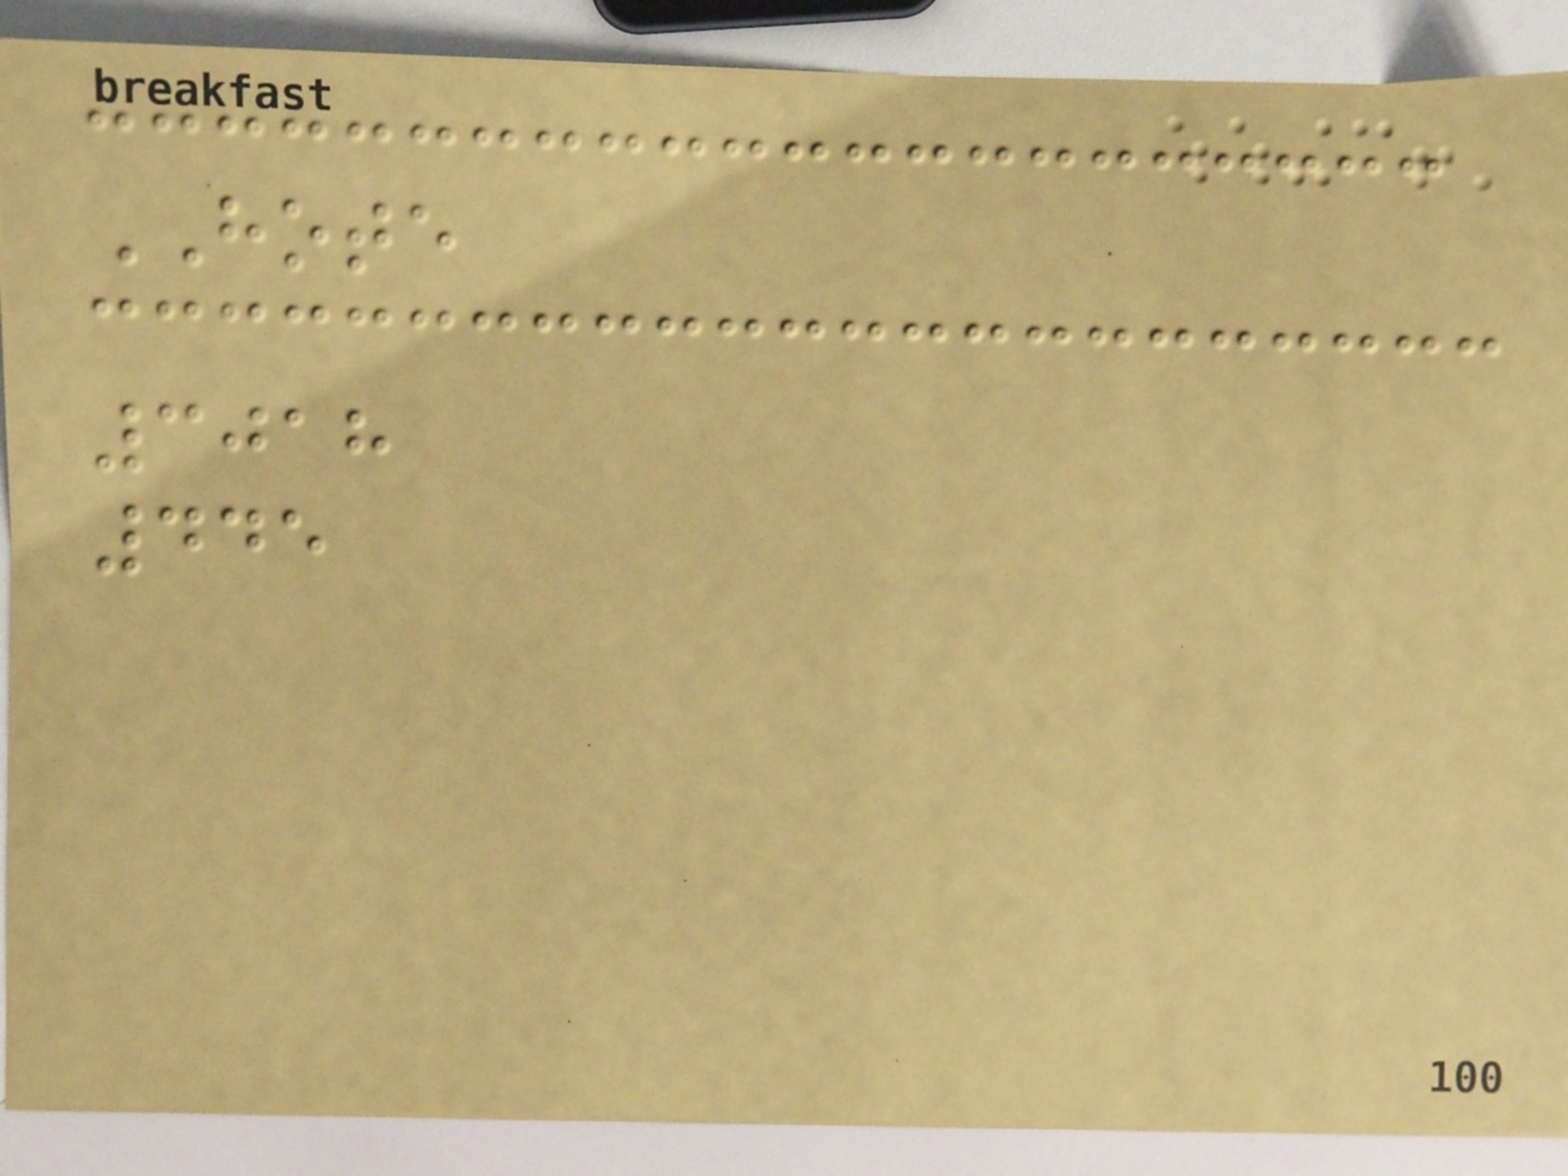HOTE
3018
445
